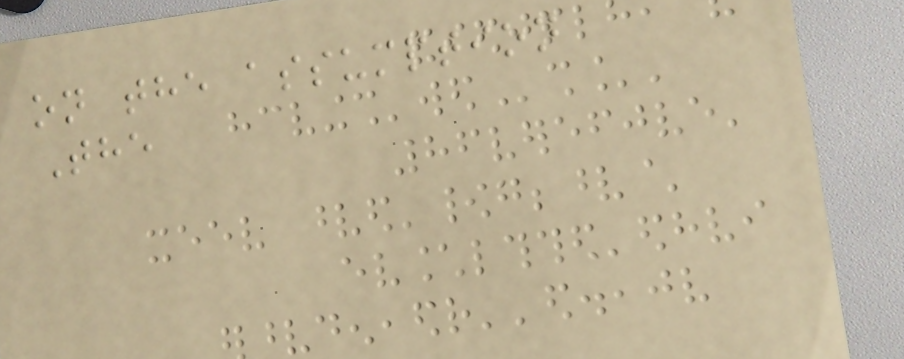on the assumption
The
